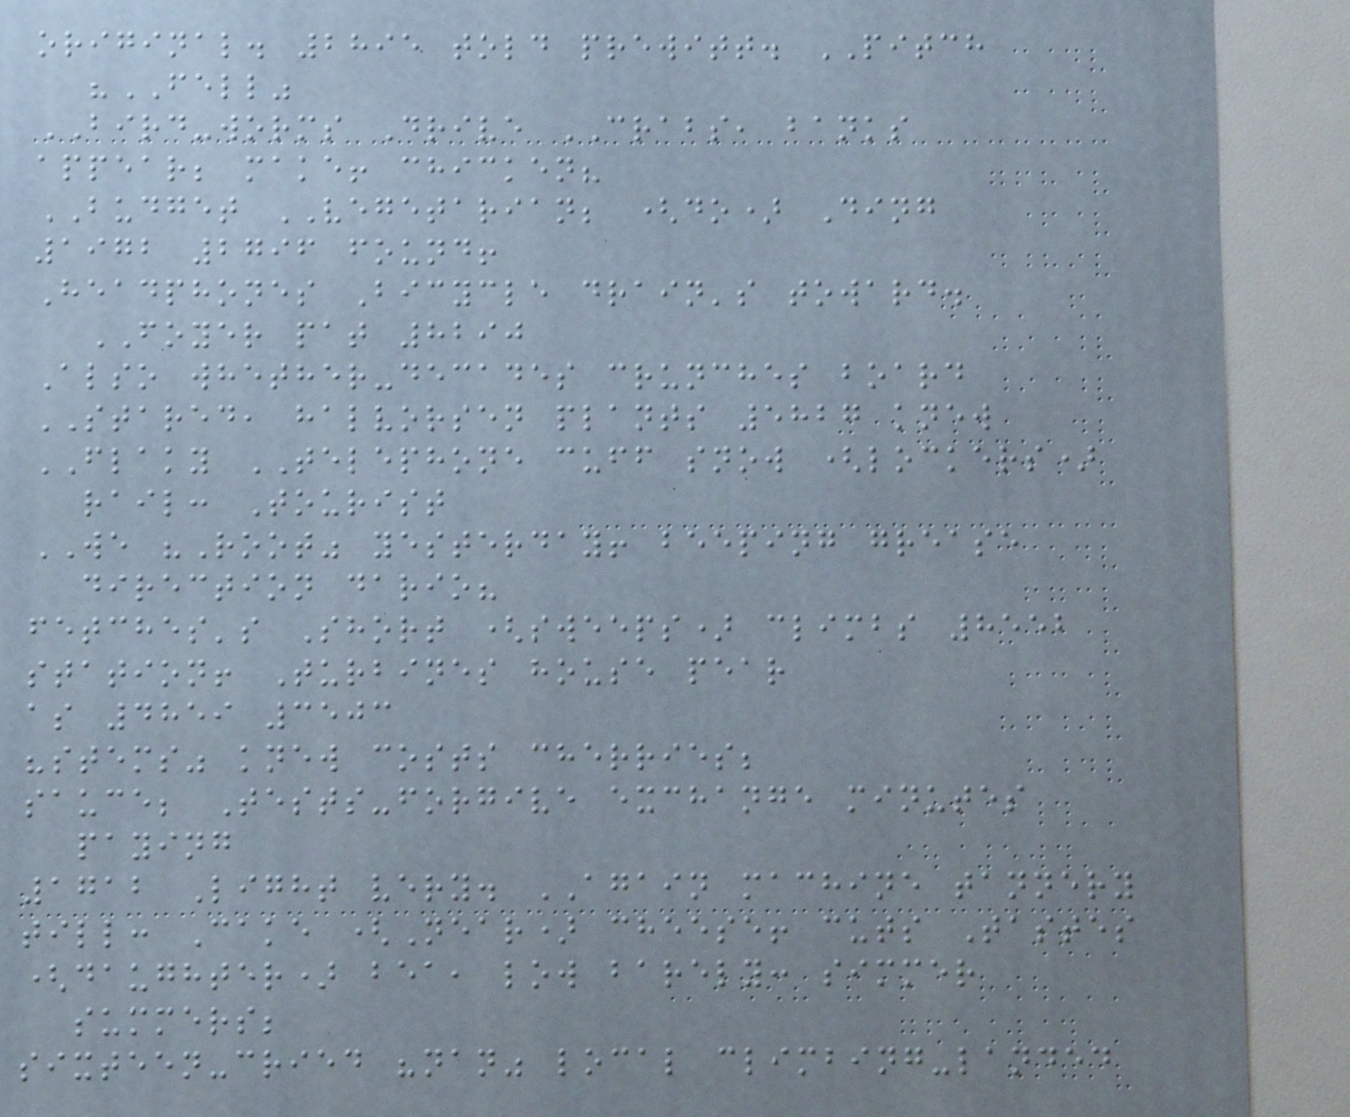original. 2895 told prewitt. PITCH
"FELL"
BIRD-worms Drive CRABS, banks
appear; make! chicken?
BUDGET VEGETARIAN; (do) Ding
1972 2796 found!
Headphones Bicycle drain's toward.
FOYER pat 8290
Also whether-decades crunches board
STARED, halvorsen plants 5827 knew
FLAKY TELEPHONE cuff snow (lockers)
rail: Tourist
WE "Root" yesterday! beeping grease
direction dario?
fetches's Short (sweeps) climbs 8552
station! Turbines house pear
as 4859 3503
"stems" knew costs cherries;
sauce; Tests-forgive exchange minutes
paying
1712 Light very. AGAIN machine tannery
till: Cake (Near) cheese! cuts Tastes
(daughter) bea, low barely: simmer
summers;
sixteen-cried "nan" local climbing-landed
